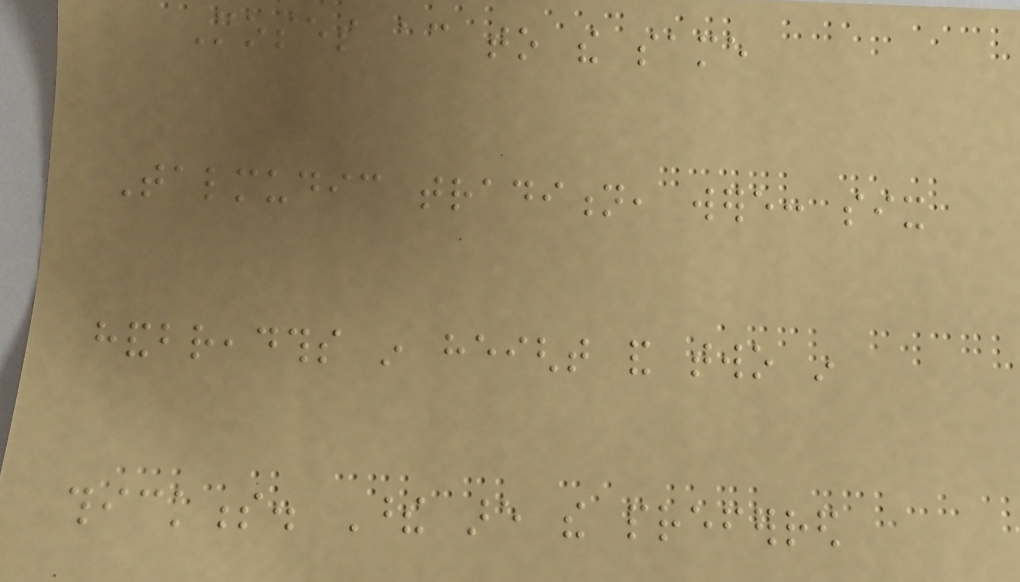Moses according to the same
Talmudic tradition, were: six
handbreadths in height and two in
thickness. These are the preferred
